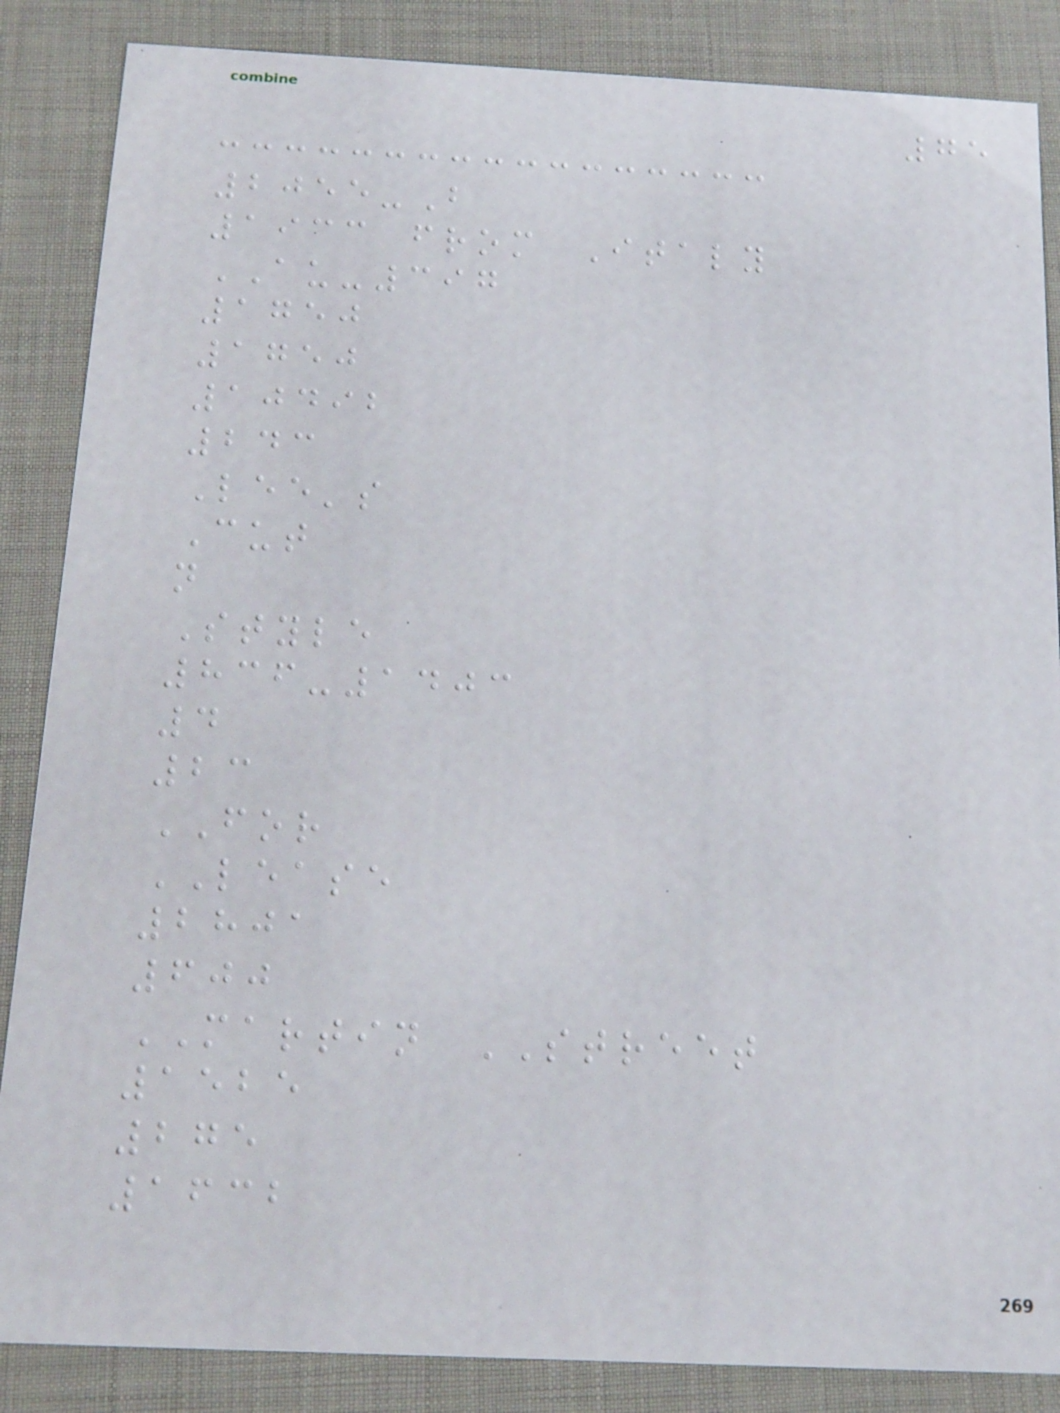75
2055-B
1933 from Italy
AU-397
1750
1750
10492
243
Lee's
Cut
n
Style
836-1403
4
23
FOR
LEASE
2801
600
MARTIN STREET
1525
275
1632
